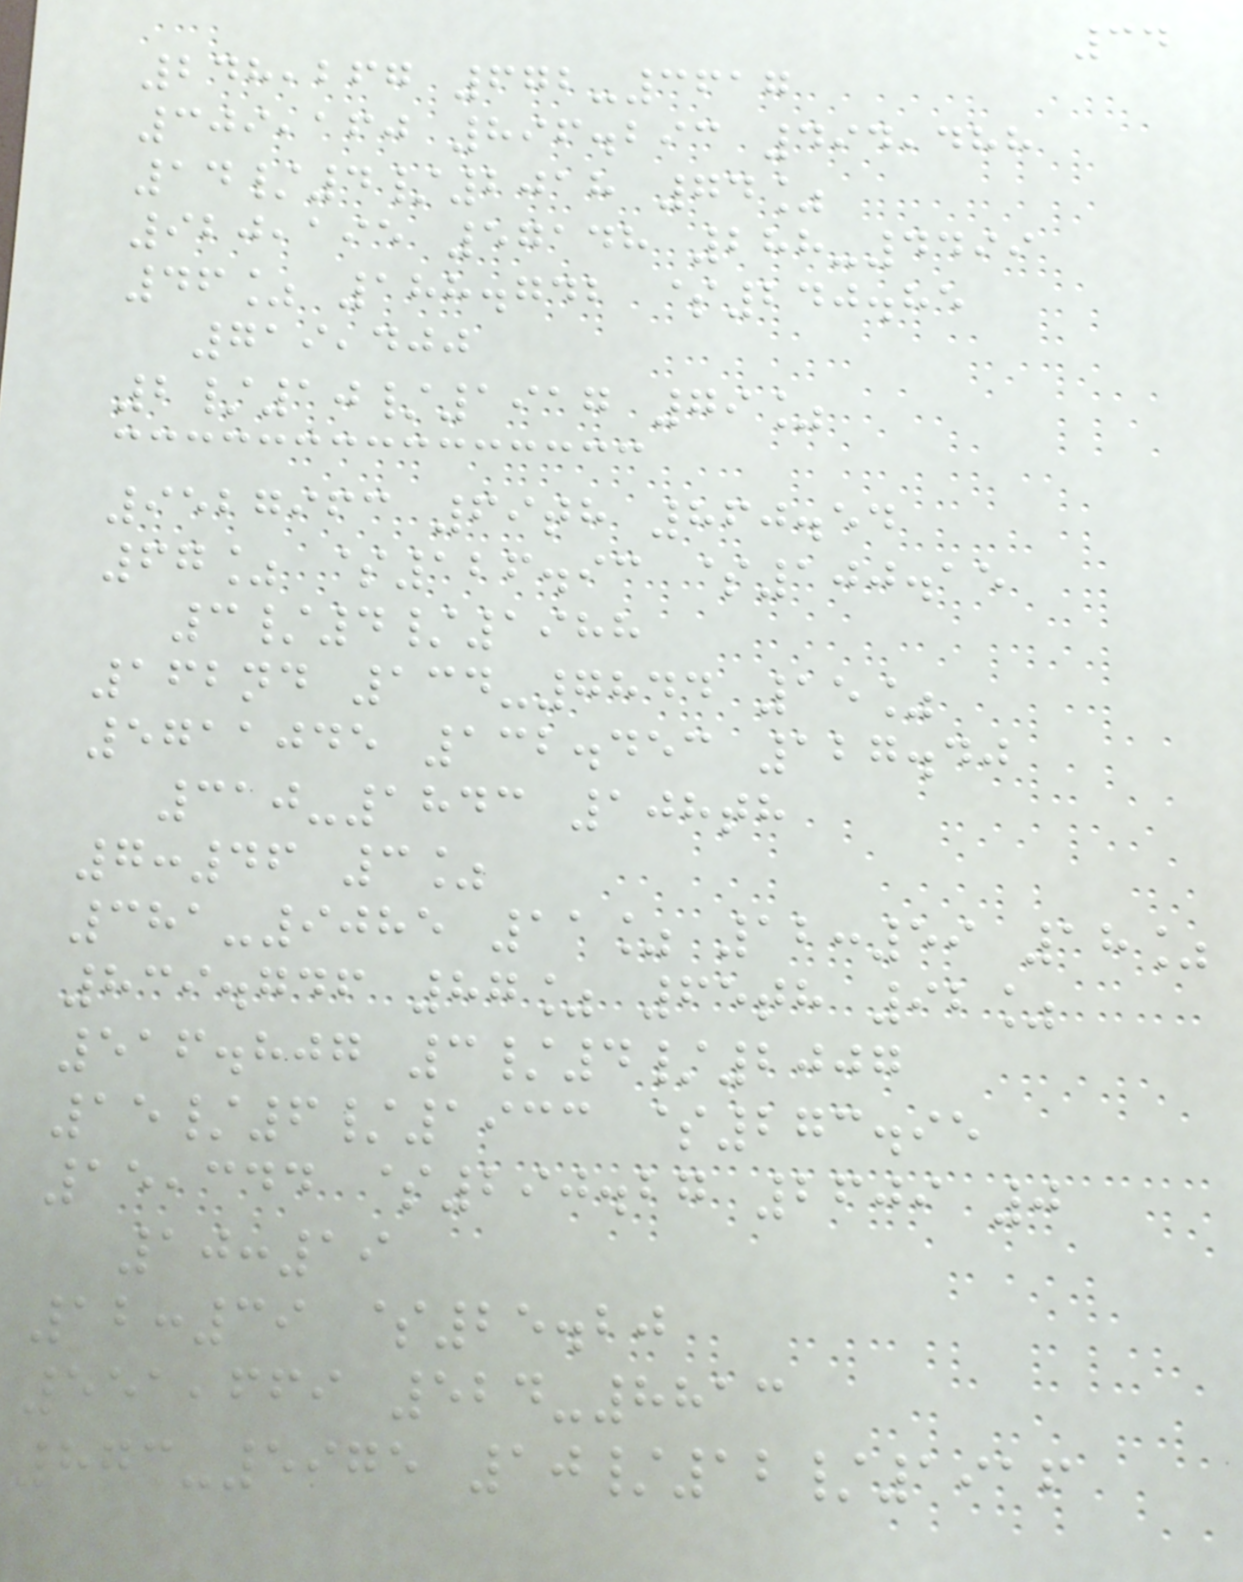34
248,267 672-3617
309,160 896.293 494,488
14/4/2018 74%
920,195 57148 288-4499
46% 188.742 $240.85
719,400
2/10/1917 79%
9527963 69th 860.54
67% $126.93 $100.15
3/4/1988
162nd 134-7844 15%
5711045 132.453 127.40
310-1843 108th
7:46 3%
381-9085 11% 12:59 18%
839.746 87% 65th 92%
516.807 3/4/2007
15/6/1933 $273.95
15,344 $290.27 2609 0
10:19
12:39 $25.20
551,669 524-8813
873-5975 10/12/1916
